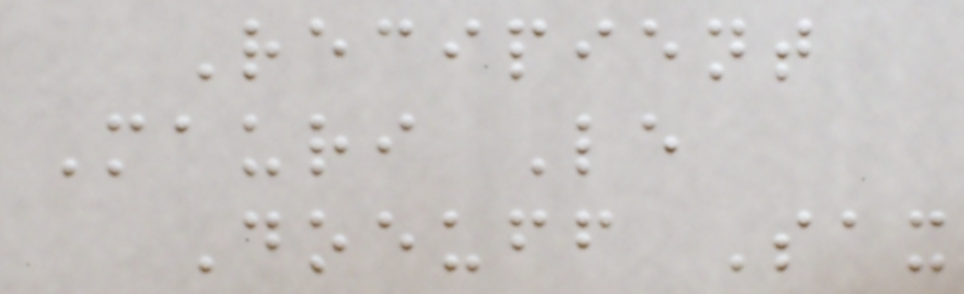Recipient
Mauri Le
Doeuff Sax
